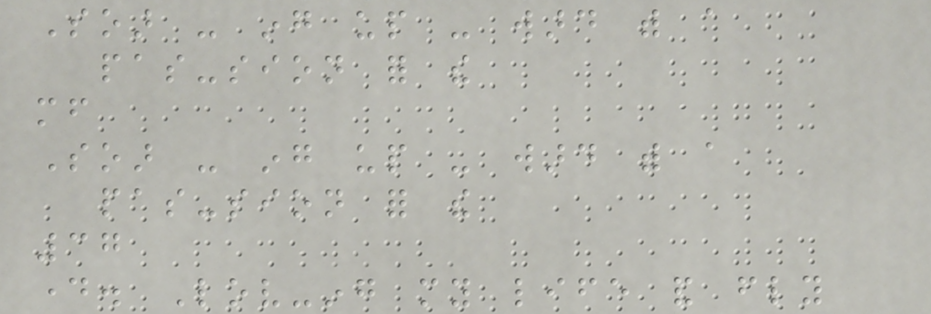Soar - ing up - ward with a
pas-sion for the
mf
Soar - ing up - ward with a
pas-sion for the
37
day. Lov-ing my life and fly
